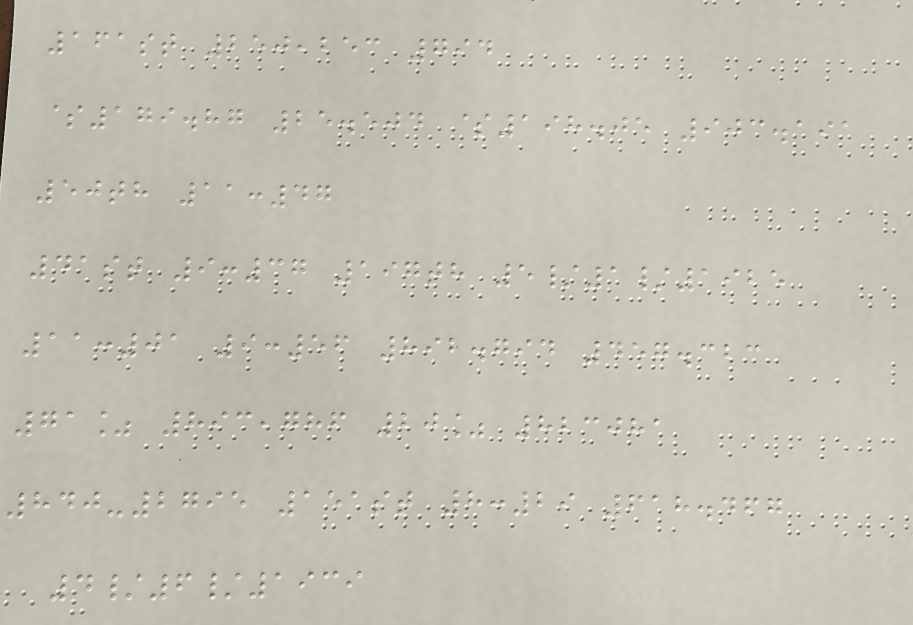161st 250,253 794
$179.87 25.504 $198.05 903.191
50th 11:47
41st 9:37 197th 5/1/1925
11:01 9:56 892.794 457.323
71% 893,786 20% 823081
840-2795 151st 8:29 618.467
4/6/1939
